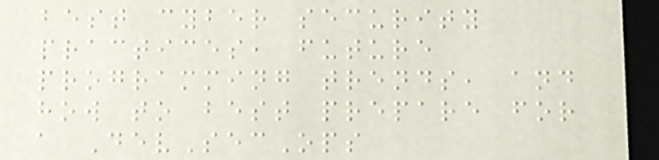best cyber security
practices, future
programming trends, and
how to best prepare for
a DevSecOps
